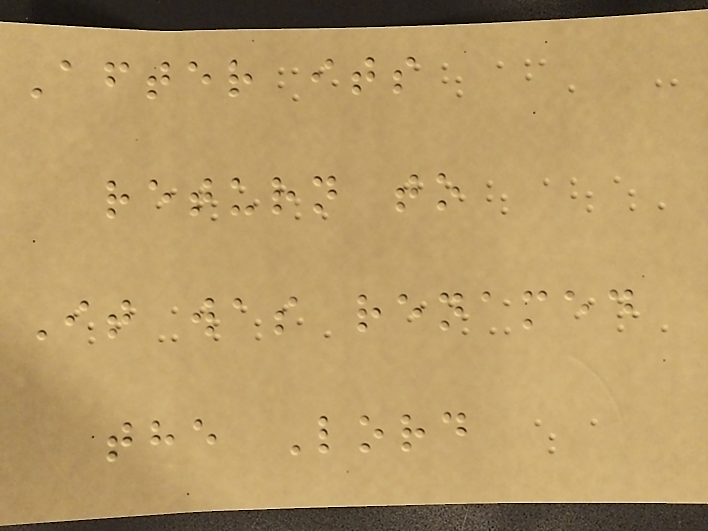After its
return to
It was renamed
the Lord
